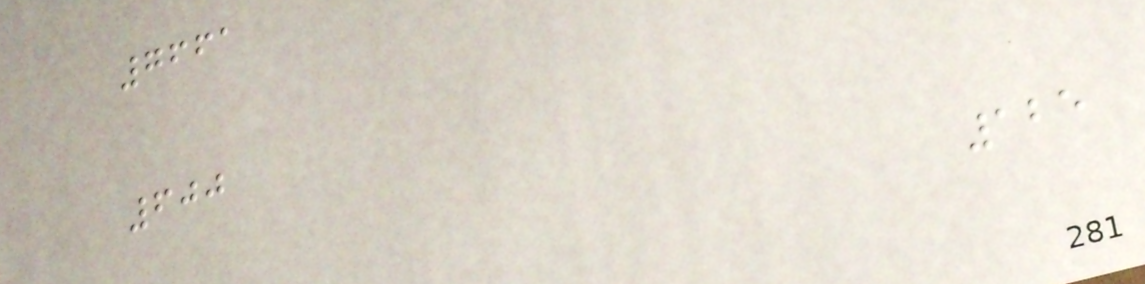7661
600
125
